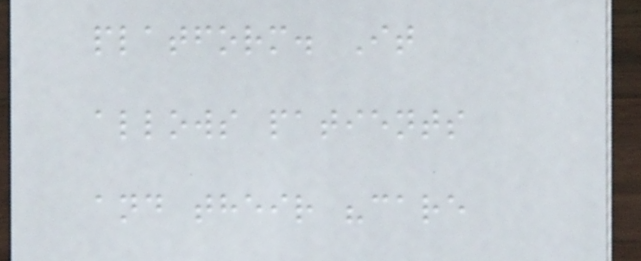platform. It
allows patients
and their "care
